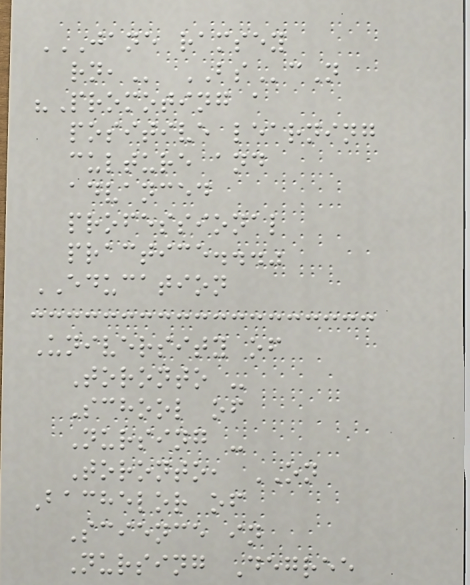JANE RAMSEY
RN, BScN
"Promoting a
positive learning
culture and
advanced
professional
practice..."
EDUCATION
University of
Toronto -
School of
Nursing -
Toronto, ON
Bachelor of
Science in
Nursing Degree
